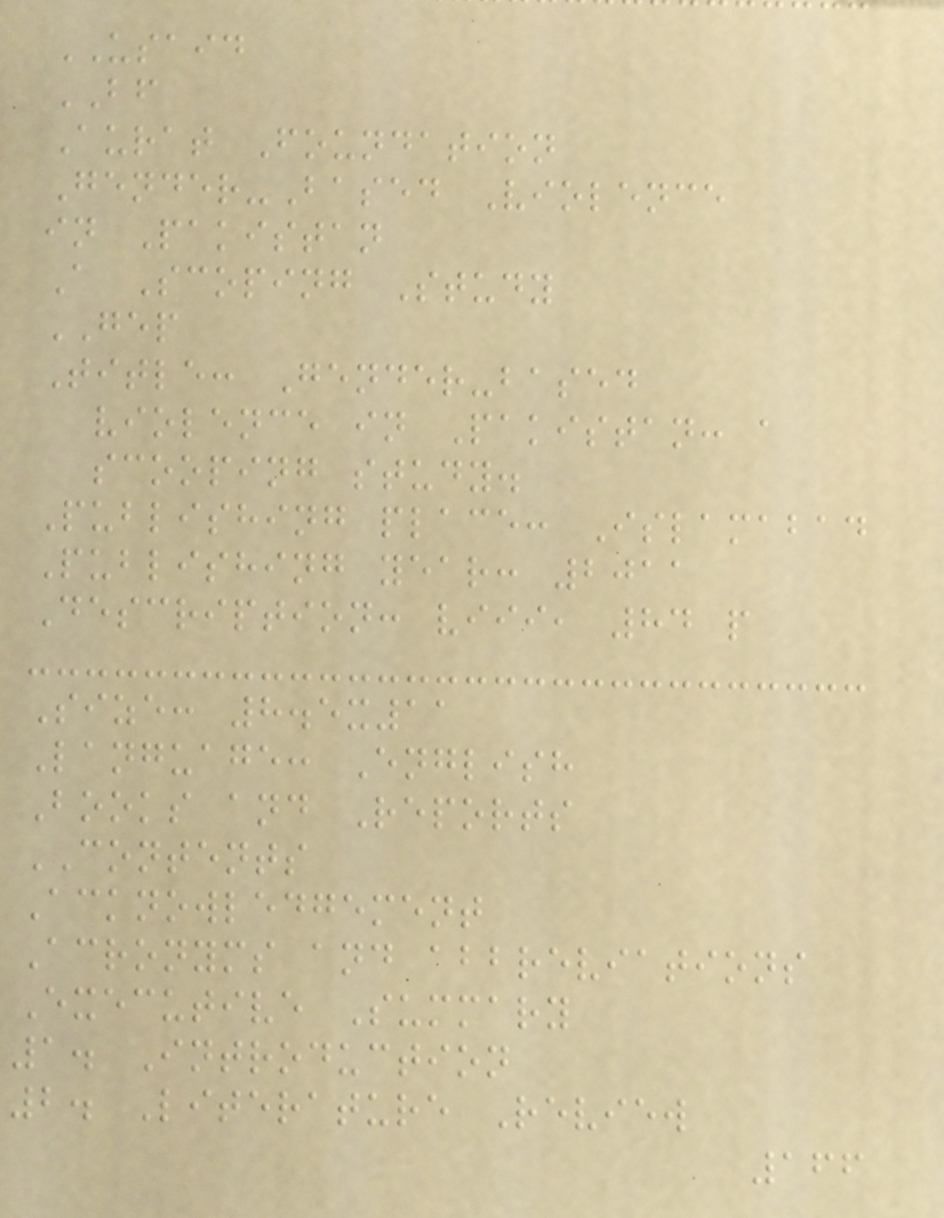USAID
BF
Aurat Foundation
Gender-Based Violence
in Pakistan
A Scoping Study
GEP
Title: Gender-based
violence in Pakistan: a
scooping study.
Publishing place: Islamabad
Publishing year: 2011
Description: viii, 84 p
Size: 8.5x11
Language: English
Books and Reports
CONTENTS
Acknowledgement
Acronyms and abbreviations
Executive Summary
1. Introduction
2. Literature Review
166
